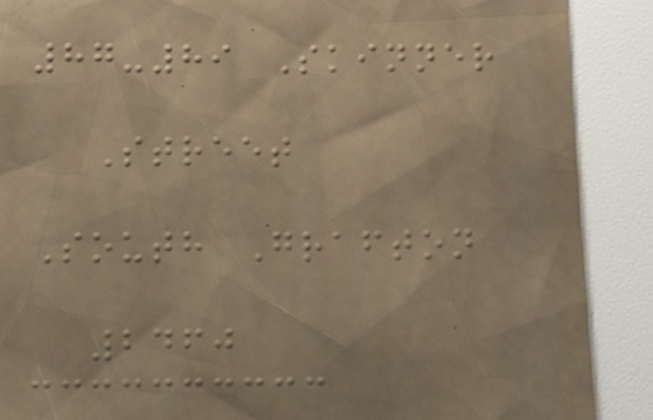87-89 Skinner
Street
South Grafton
2460
